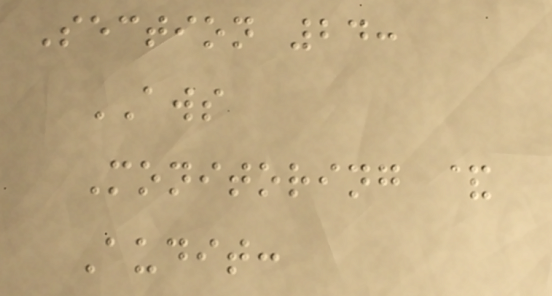Section 24:
AWS
Monitoring &
Audit:
